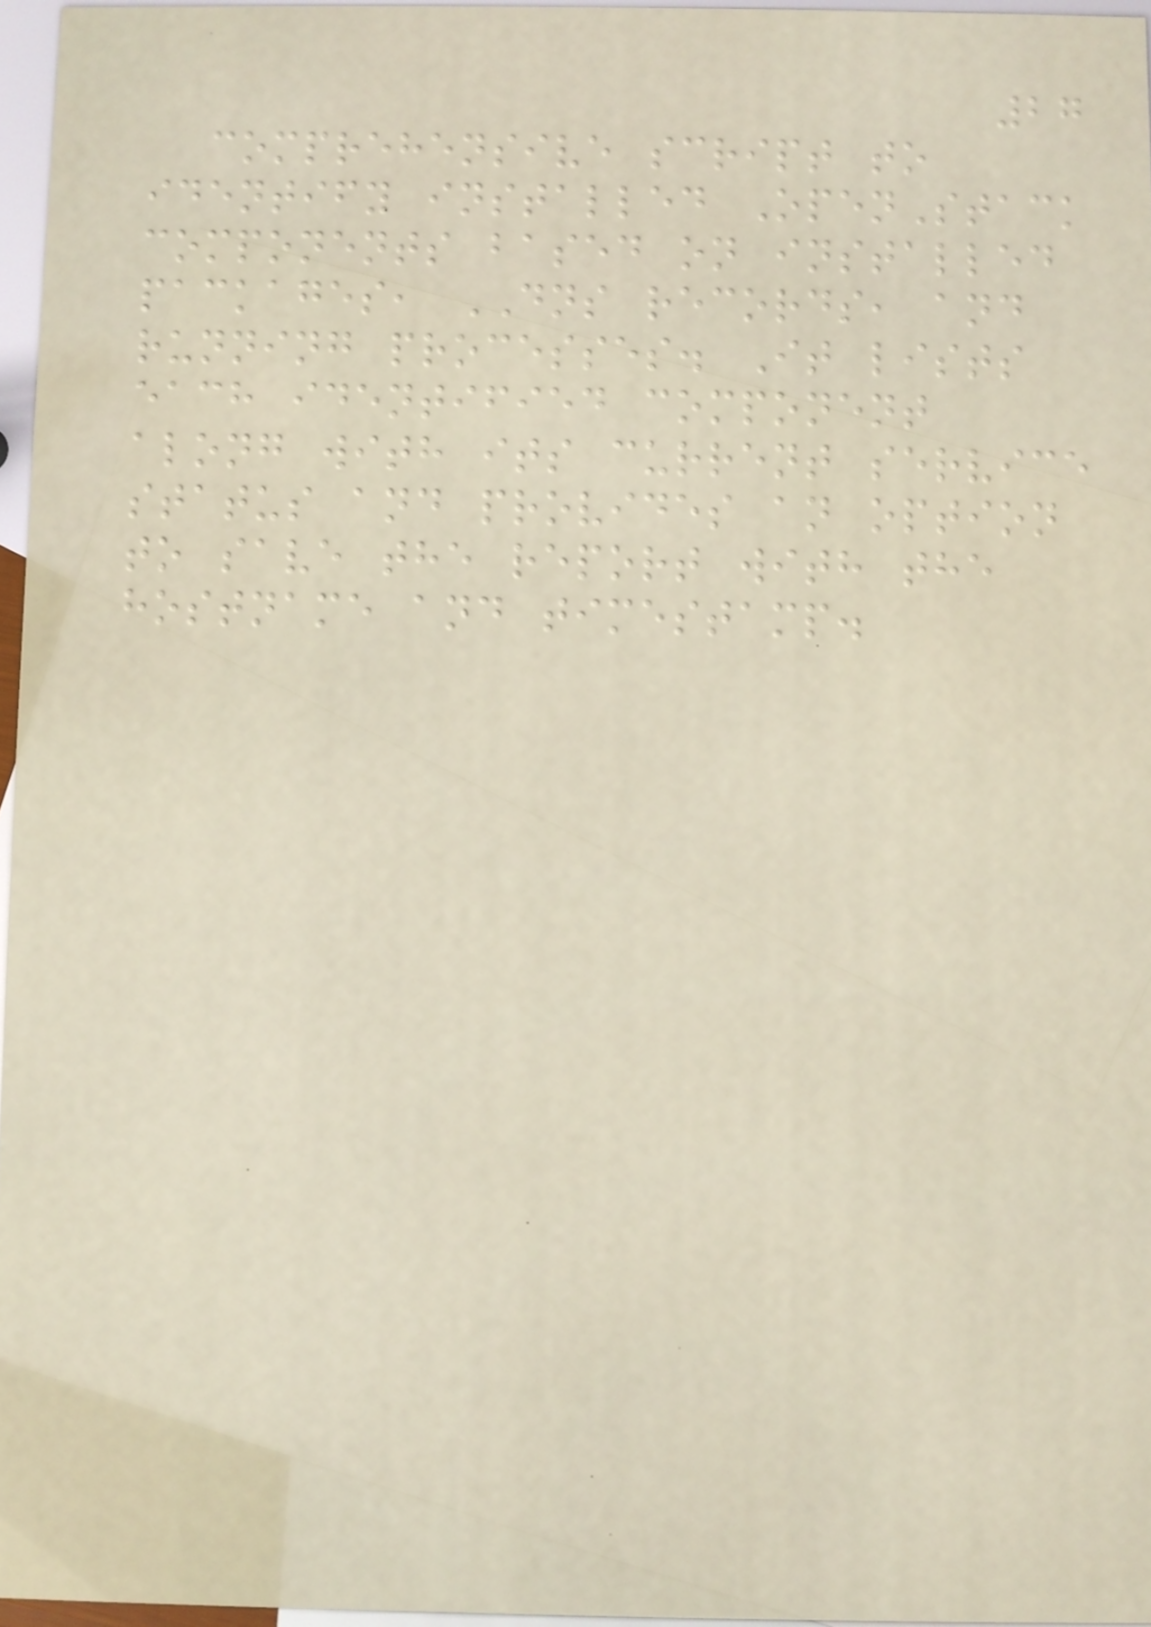27
comprehensive script to
identify installed OpenStack
components based on installed
packages, DNS records, and
running processes. It lists
each identified component
along with its current service
status and provides an option
to save the report with the
hostname and timestamp.
